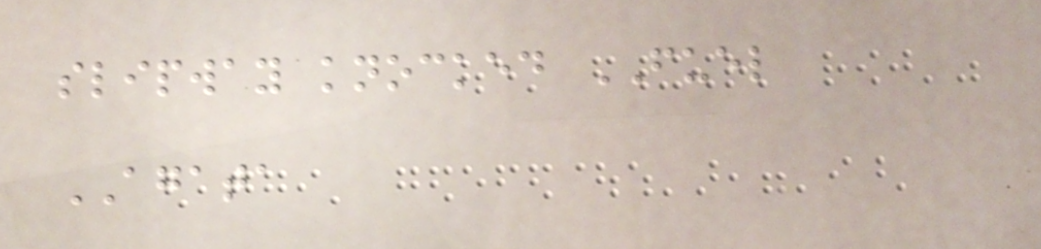slipway knocked FUEL
AGATA
